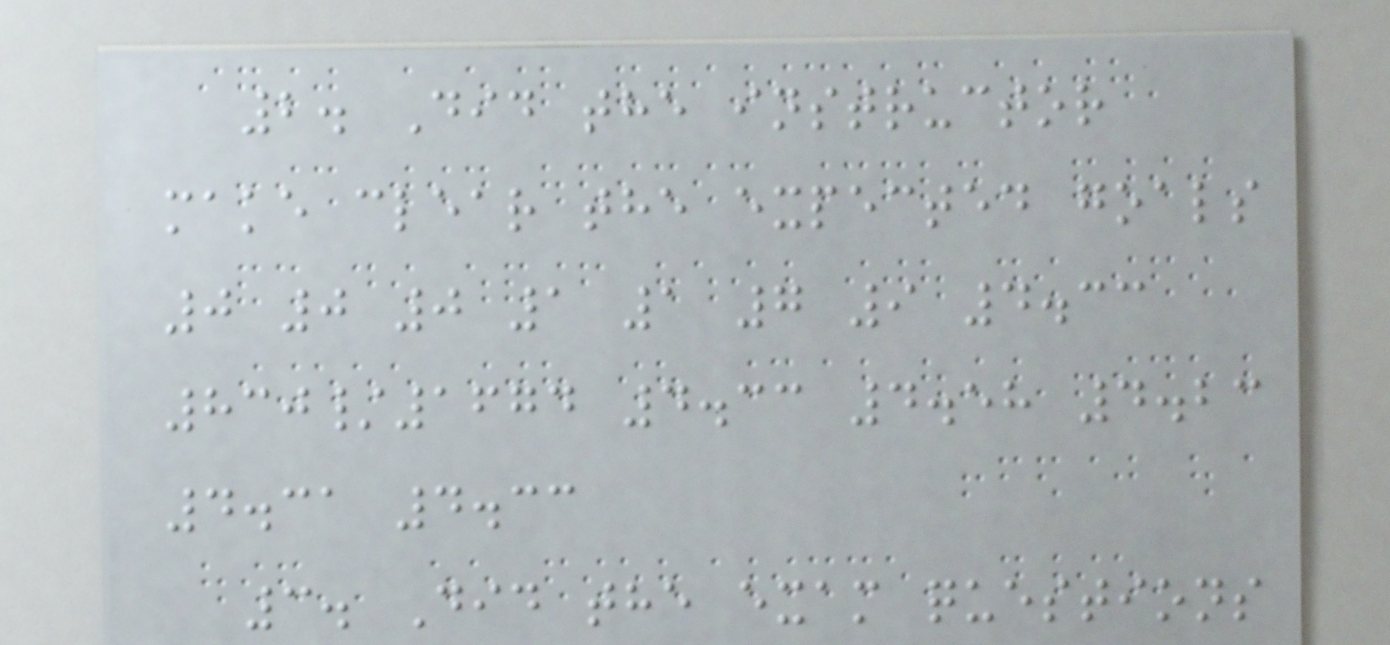2. Did the instructor
make clear the expected goals
0 0 0 1 1 7 9 4.33
830/1674 4.33 4.58 4.23
4.31 4.33
3. Did the exam questions
